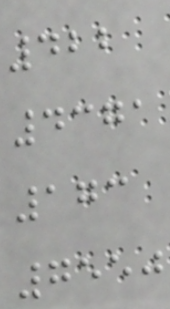422
4371
173
7550
